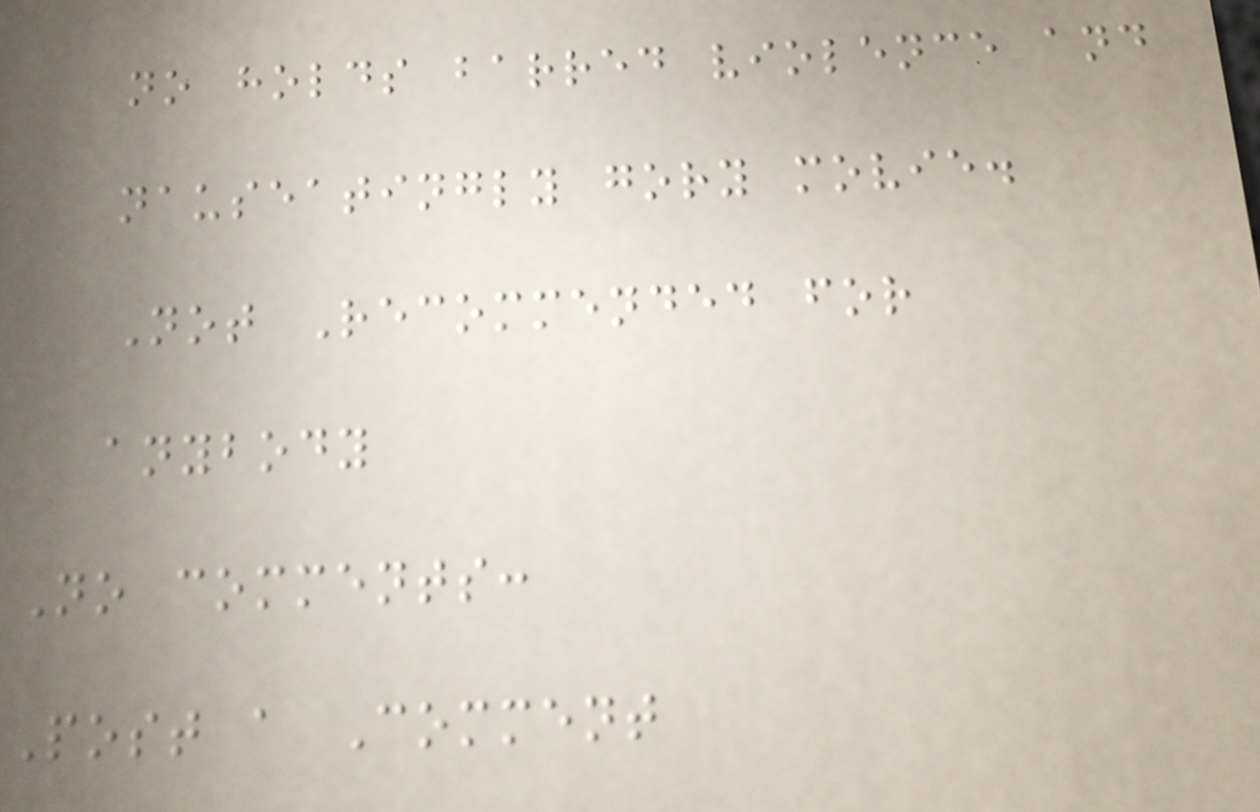no holds barred violence and
nauseatingly gory movie.
Not Recommended for
anybody
No comments:
Post a Comment
